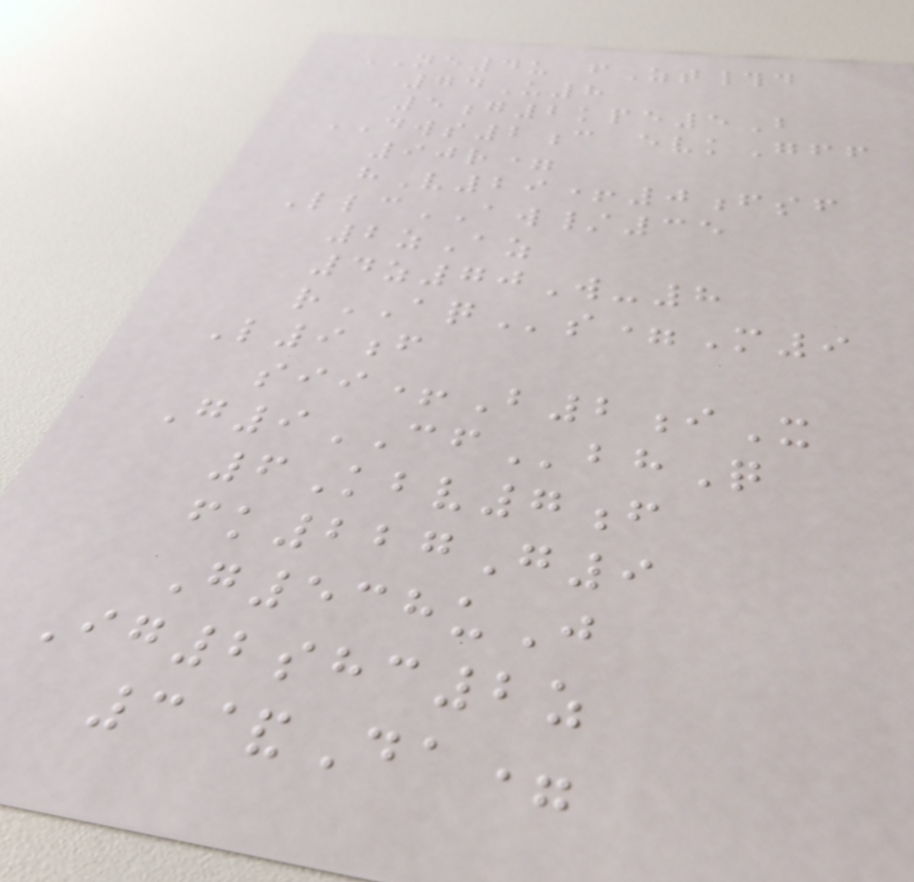NE4u fZt#d
74U8
5g2kpe5B
DWS2c evkGff
90r=
hV29+0fsf
LlcAW/35
2zAz
4z70W-8
rAQs=M9
L9f
sii+B2iX
G9CFbhQ
6Kbv7f
fk227G9
G538uJ
Ig2shc2z
3&Da=
